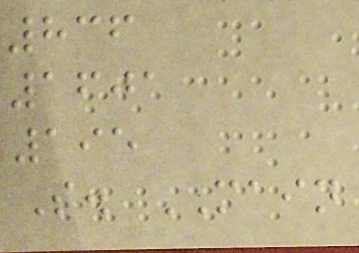836
1601
195
S. MAIN
